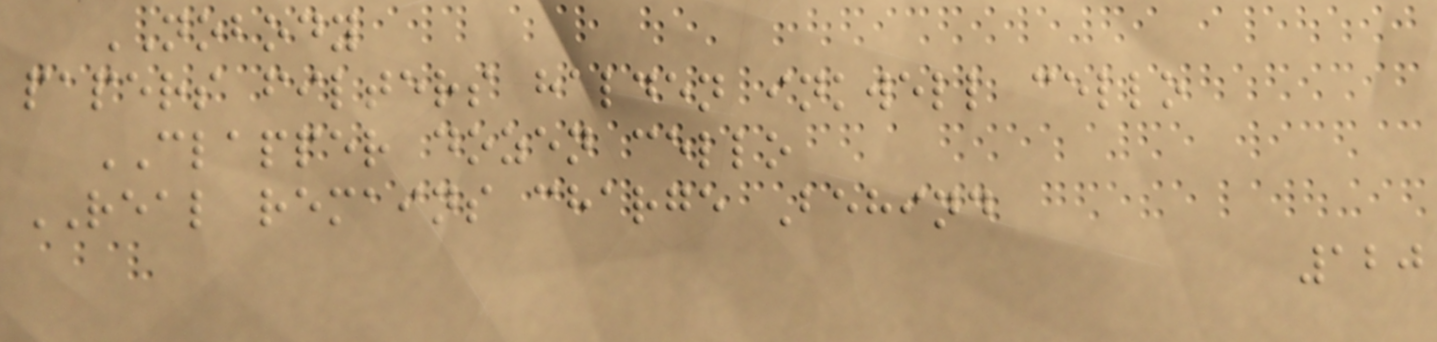NOBODY
papers filters halden inkwell cello
CLAPPER dozen cello
REAL remains charge Behind
120
